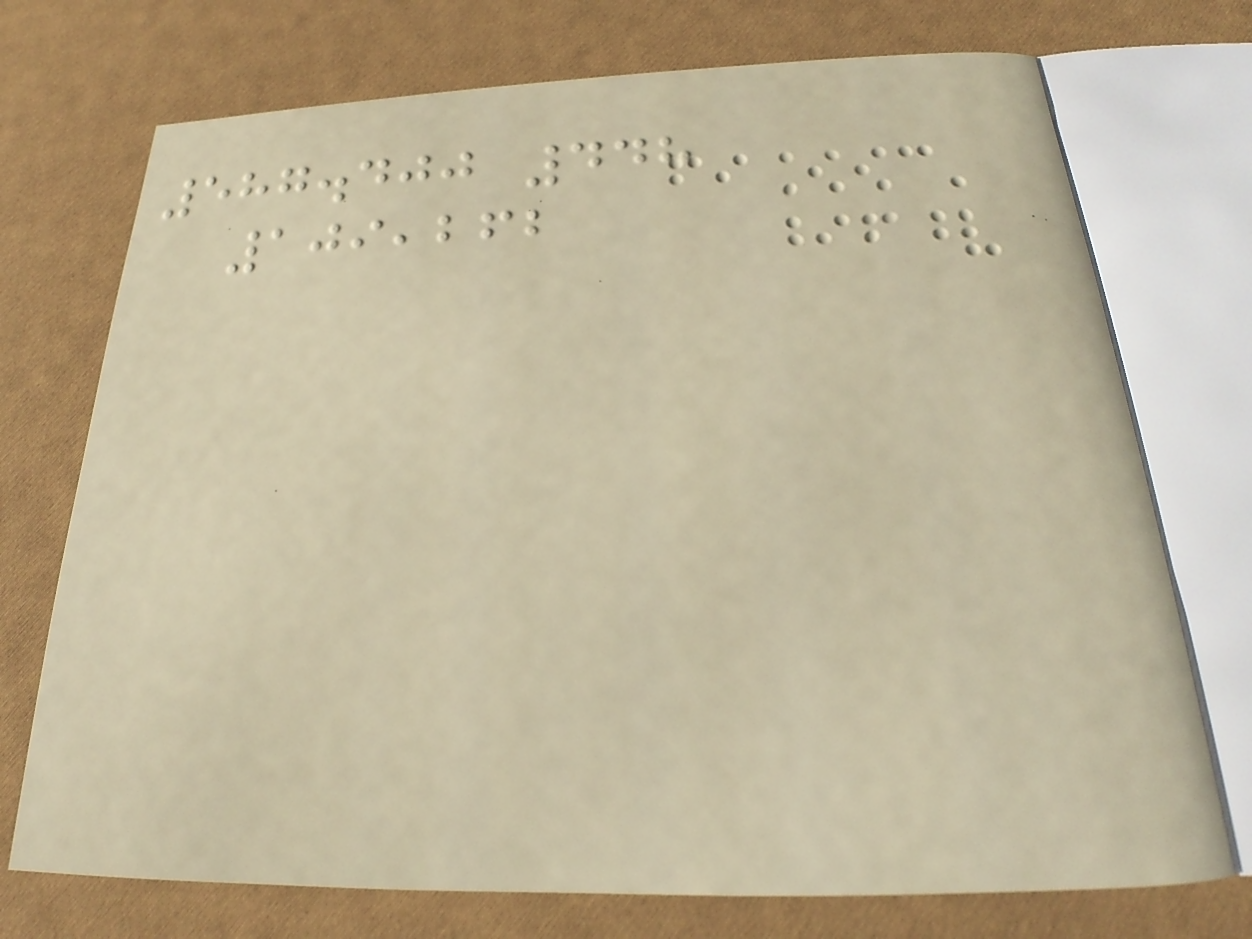587.400 448
109,262
